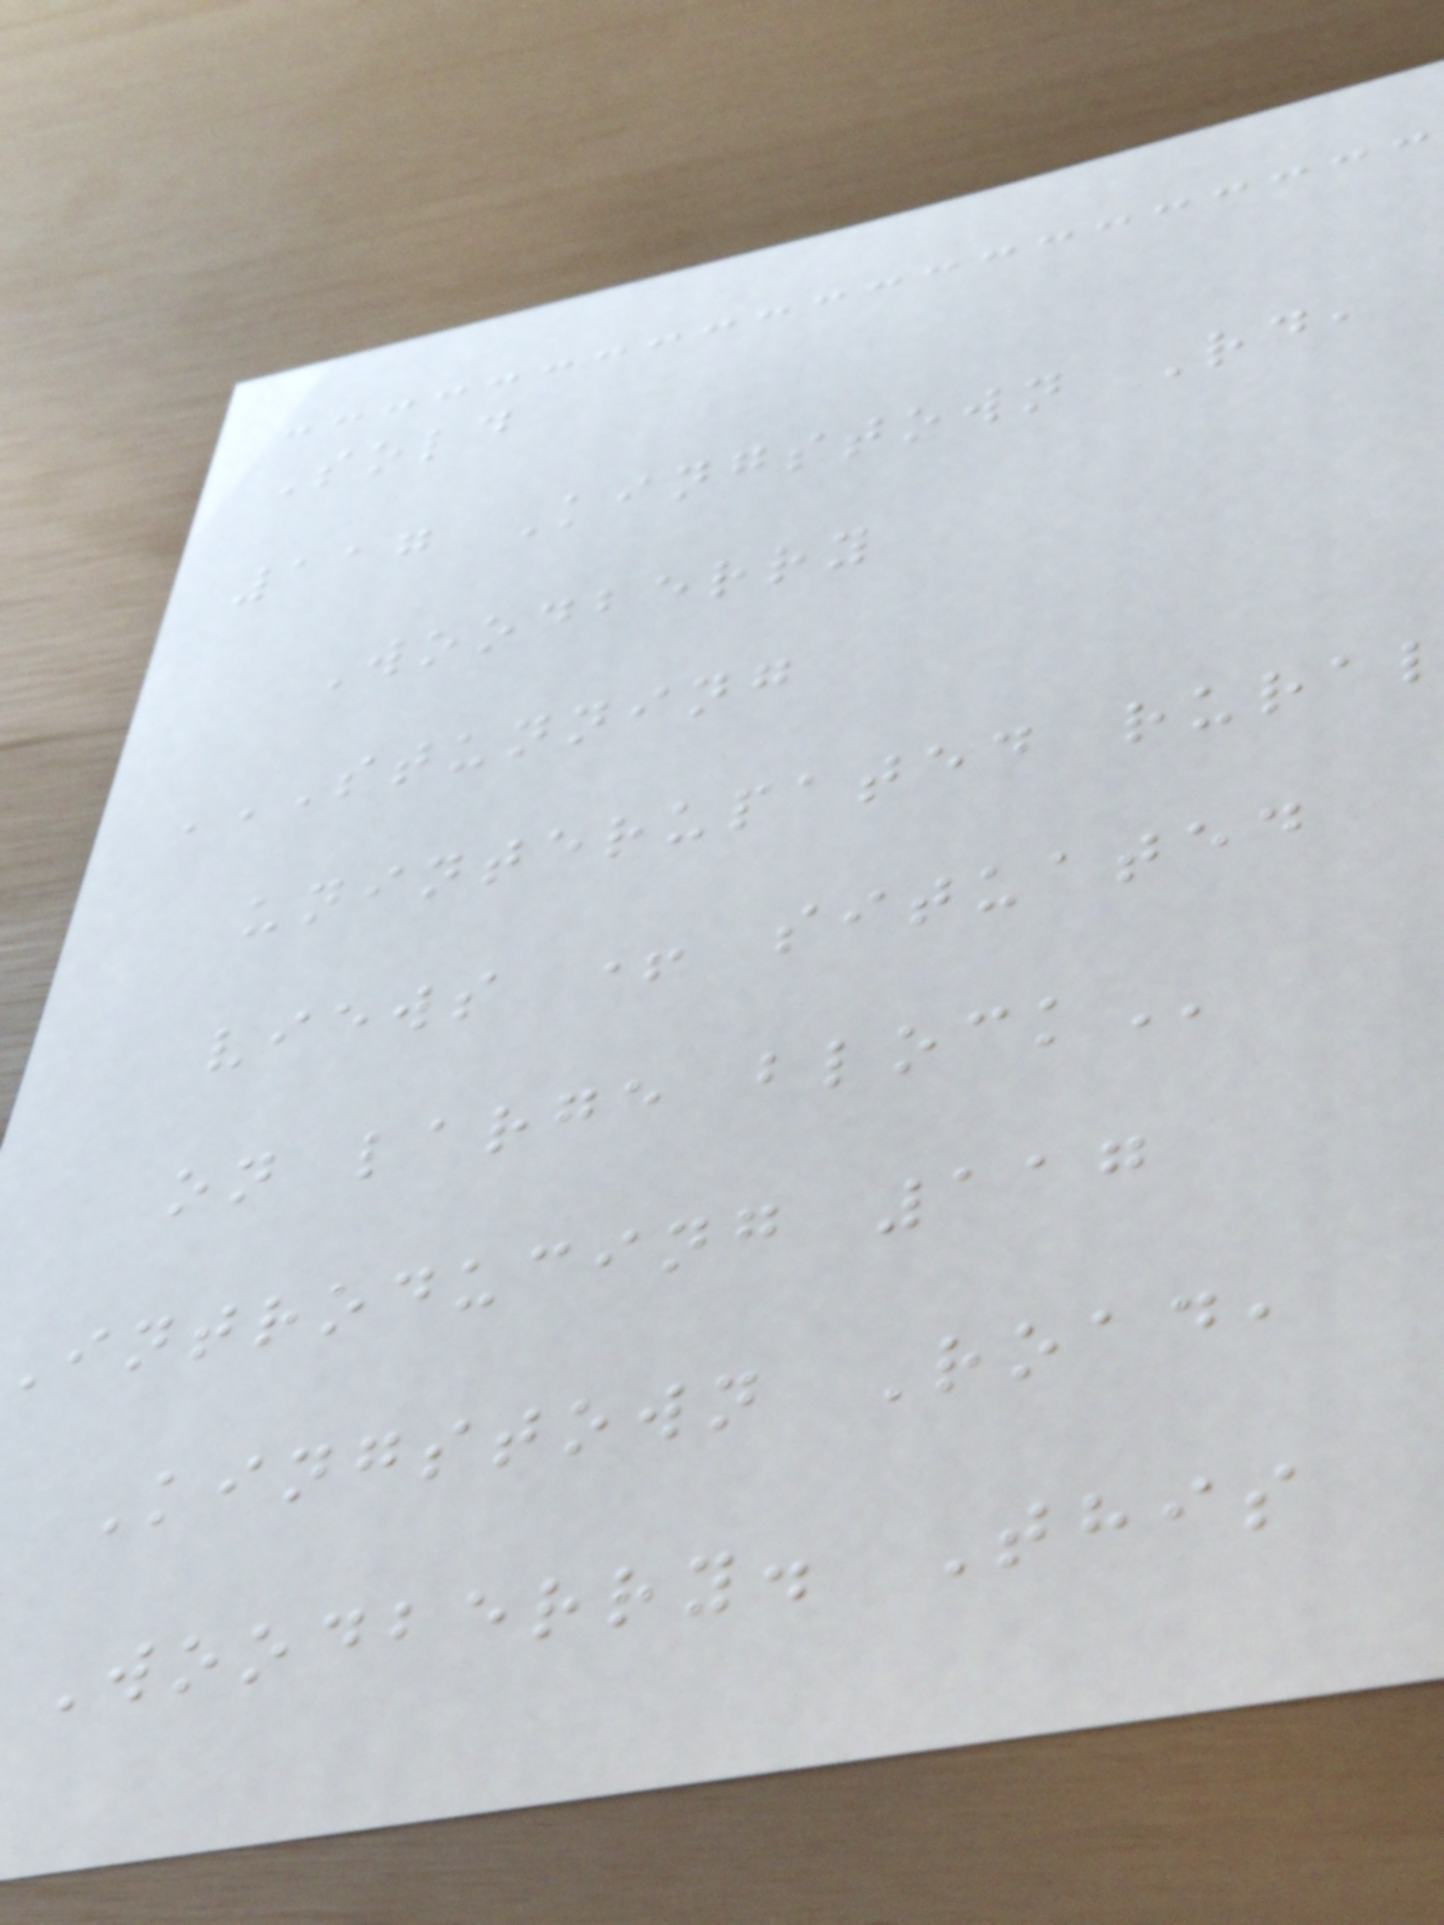Sold
117 Kingstown Rd,
Woodberry
STUNNING
uninterupated rural
views + situated
on large
introducing 117
Kingstown Road,
Woodberry. This
